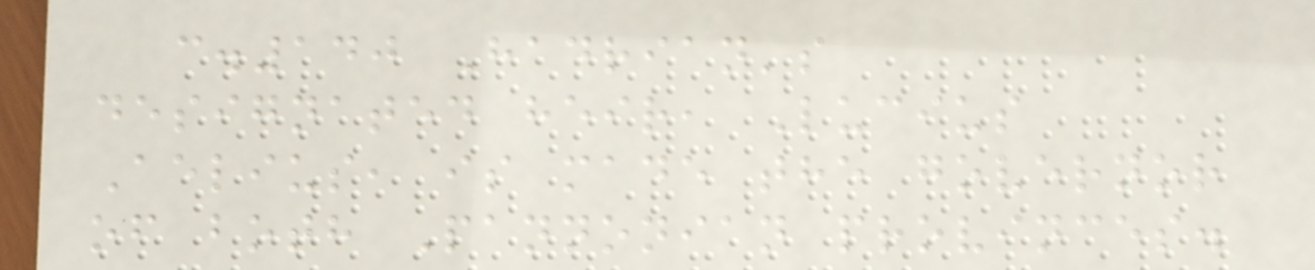c.140 Hadrian's
designated heir, Lucius
Aelius, is made the governor
of both Pannonian provinces.
